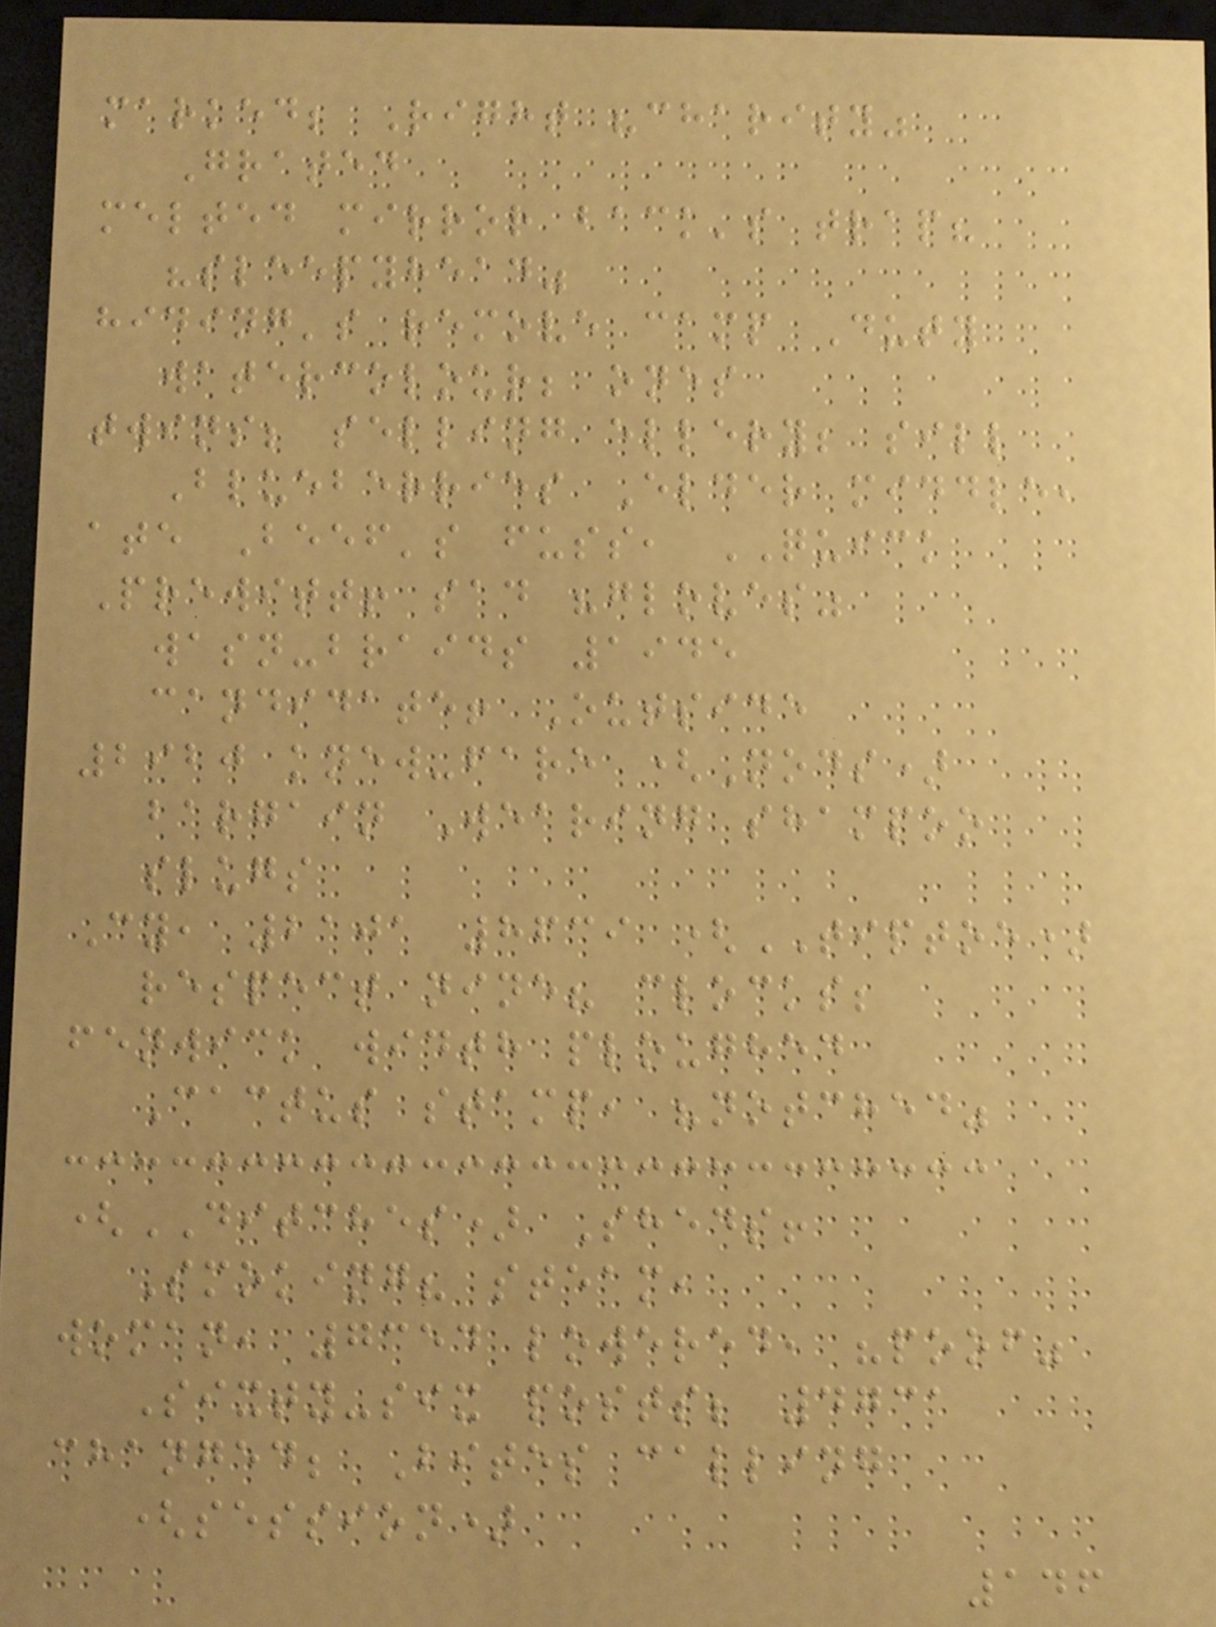marked; Right "charity"
Grated
melted mirror back's trap?
"sleepyhead"
hiding's remove camp Duty
watercolour; ones
twins; selling ellery; sill
Blueberries Elder middle,
ate Beef's fuss, QUICK
Prewitt! sad "gloves"
wasn-braids 1945
candidate! Outside
2920 knew-fare (Nods)
bargain Wearing shampoo
slugs
Cy, 2101 8639 (TIPTOE)
respect nine? clocks;
fenwick width ploughed
Cactus stamp, "notched"
(DITCHES) Sheds!
Smoking? steam,
woman, 7354 lowered, "poof"
Sixty-six posts; 4731
changed; Bites calling
(session)
146
